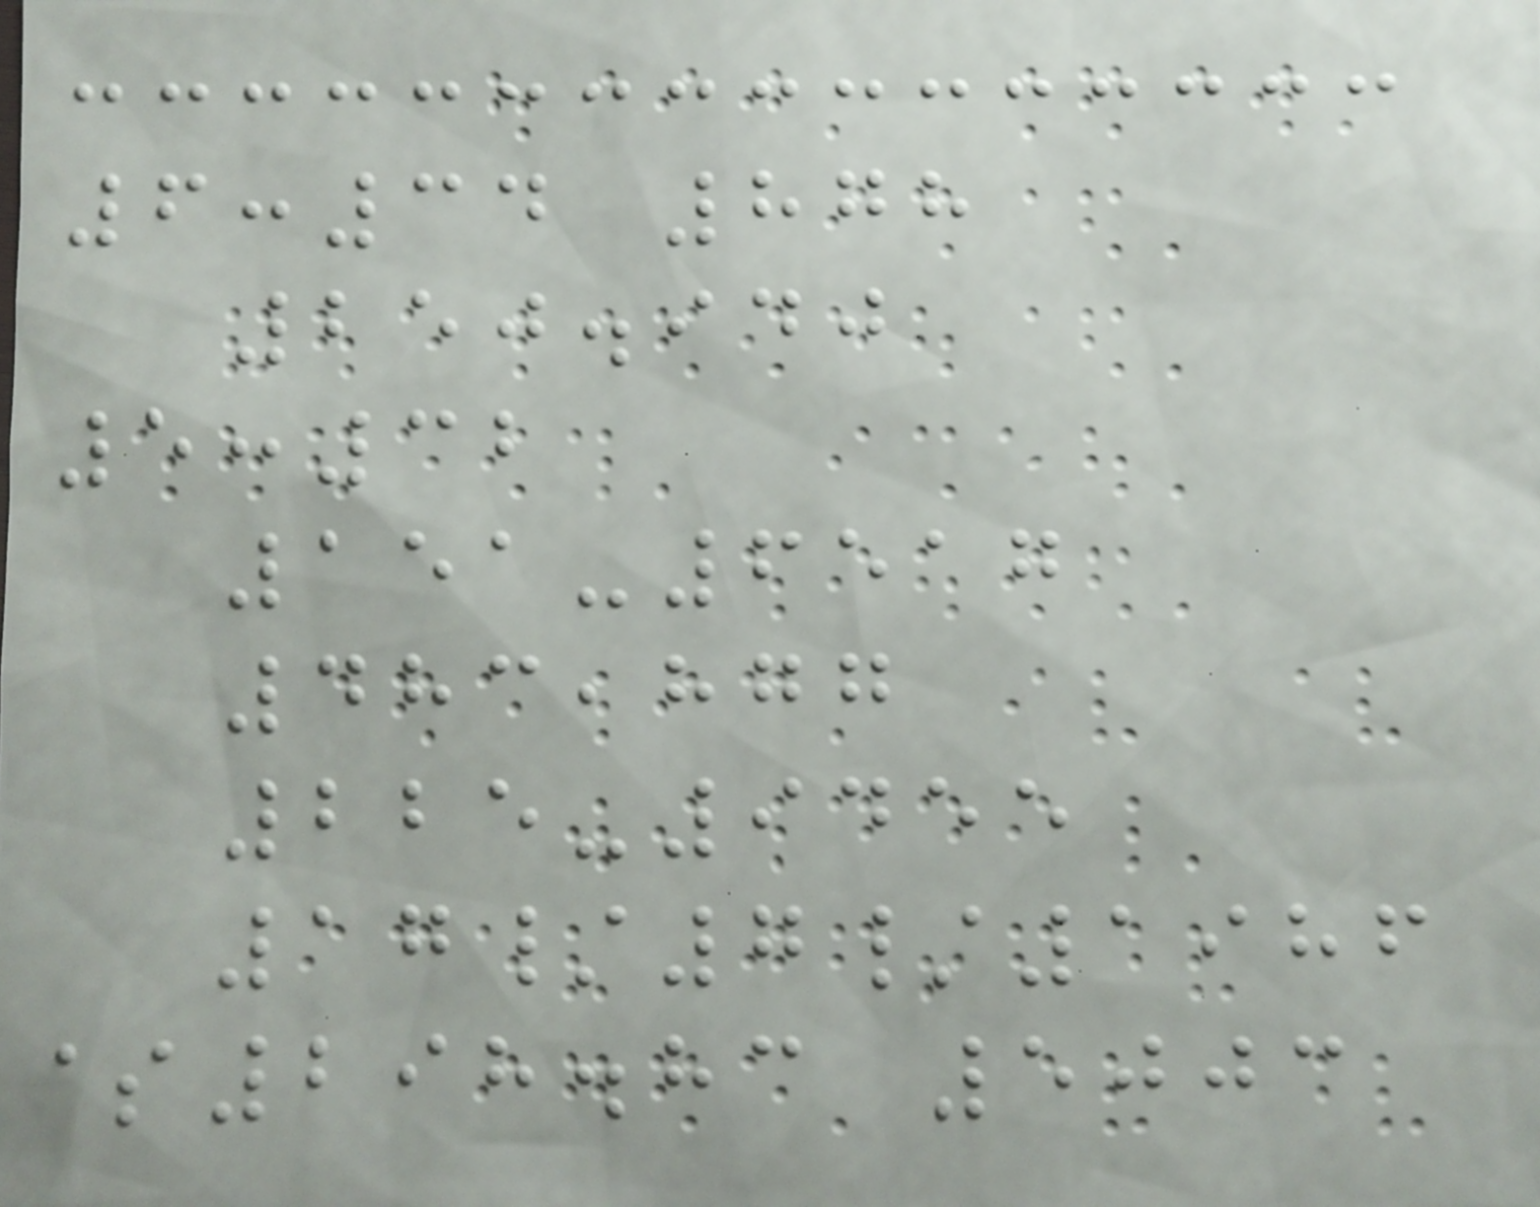6:34 878
250.940
5:32
151-6517
483,877
225-9455
17/7/1986
$298.83 5003
